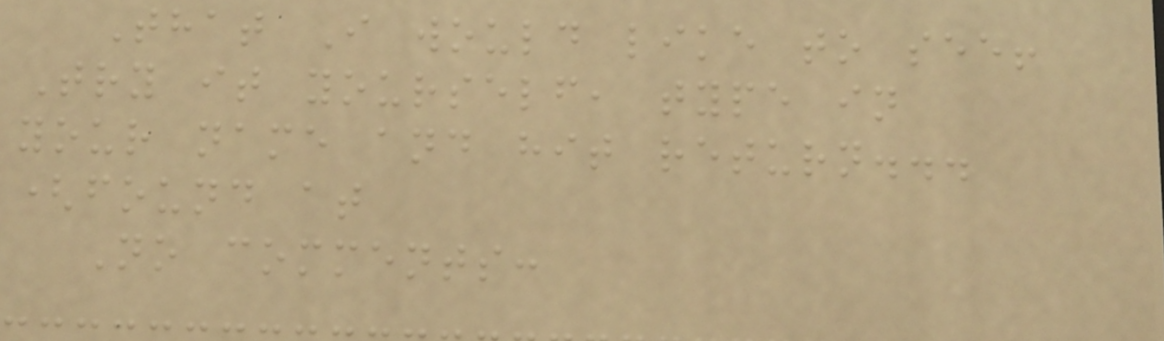That I would like to see!
Try it yourself, type in
your name and hit return...
(found at
No comments:
